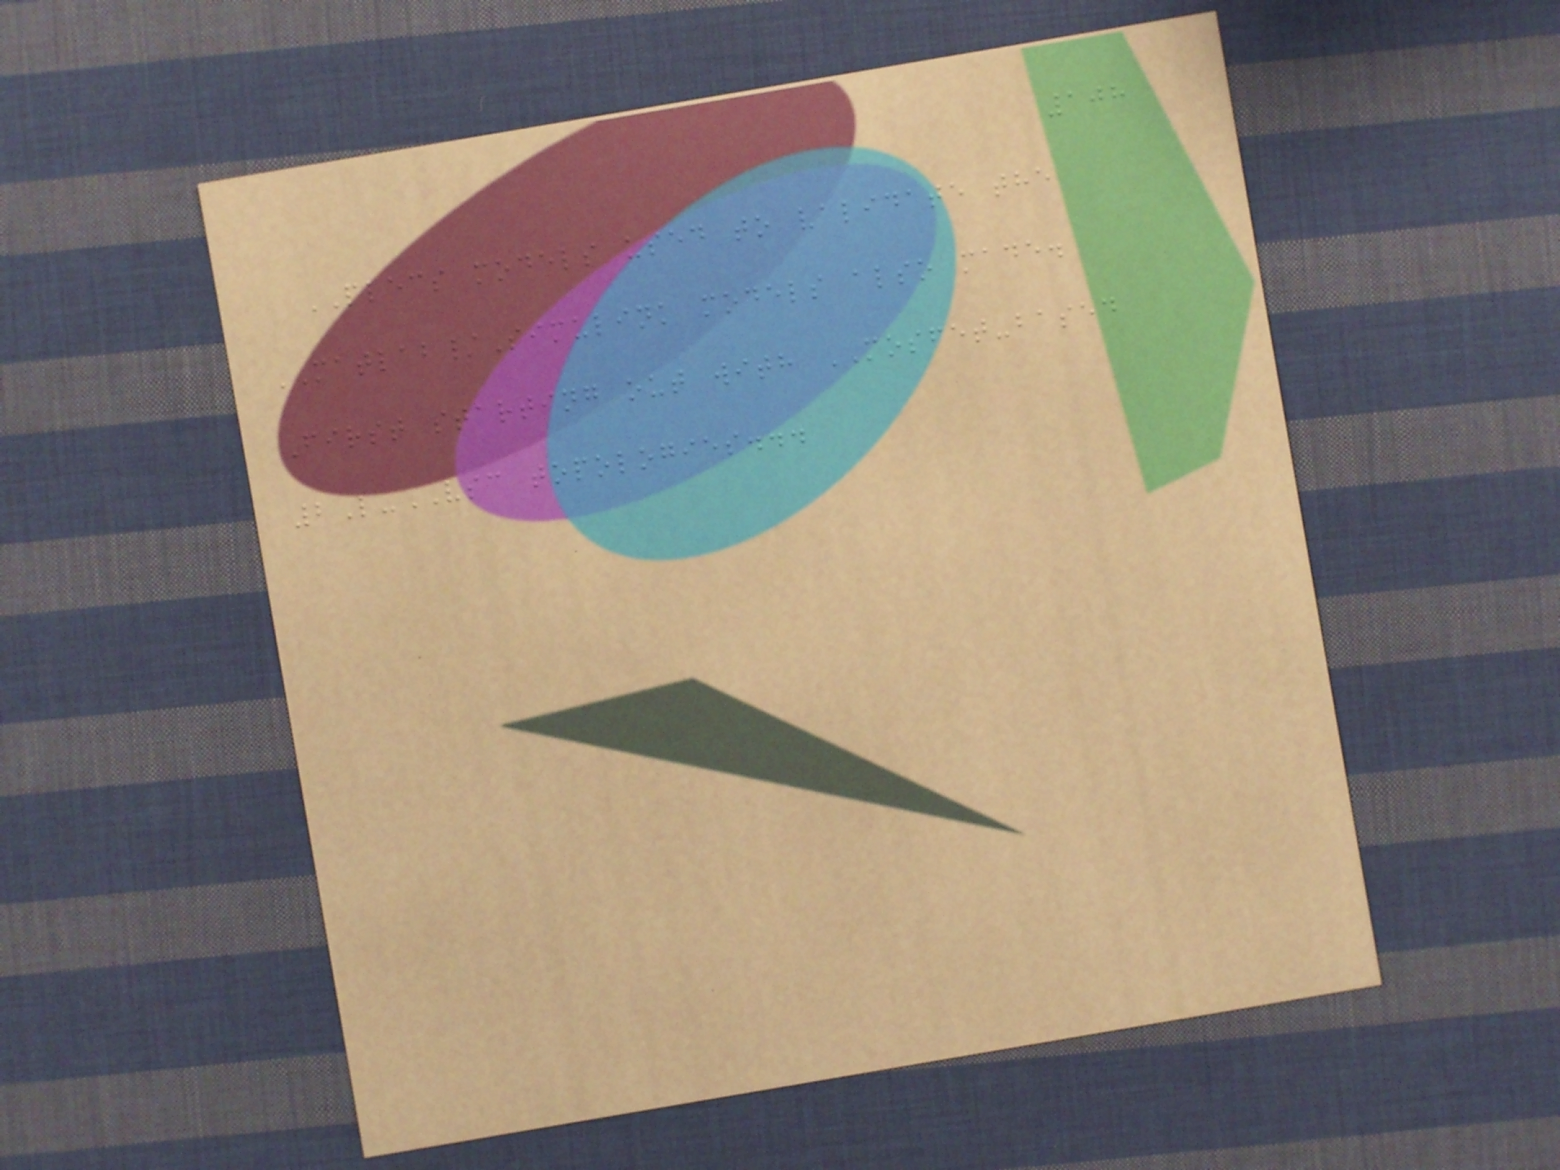108
PLECS models used to validate the
MATLAB/Simulink models also made.
First starting out with MOSFET-based
2L-VSC topologies...
